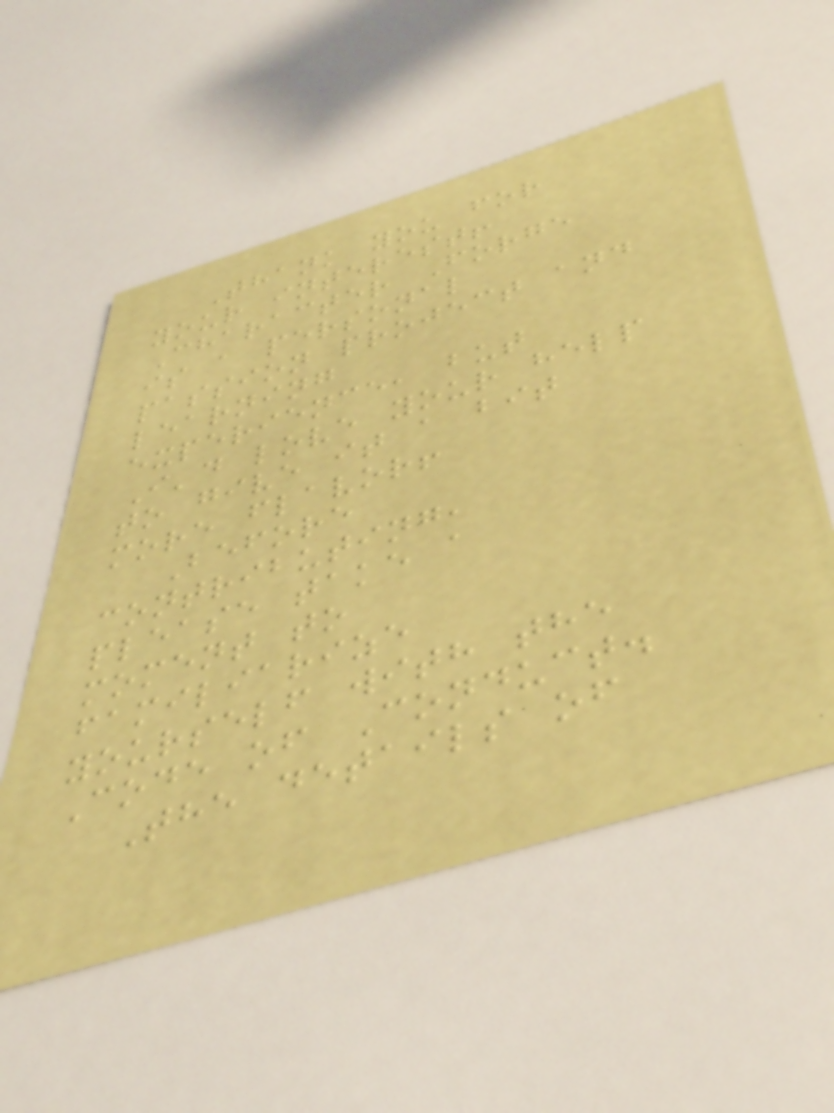Thank you for
your interest!
Character Forge
is a personal
passion project and
learning
experience, but
I'd love your help
to give it a bit
more flavor!
Before
contributing,
please take a
moment to
familiarize
yourself with the
Code of Conduct.
The details of
